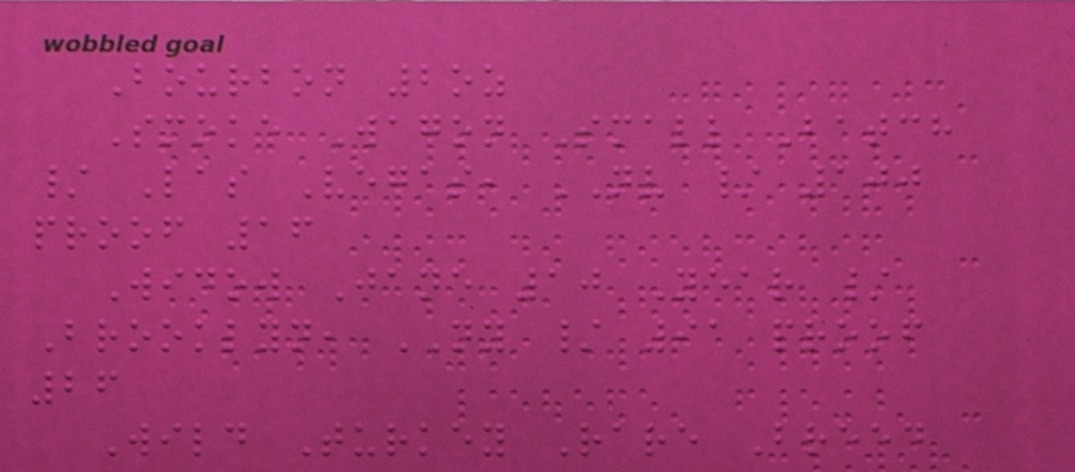Bourbon 2oz
Smoke Wagon Small Batch
/ Las Vegas, NV / 100
proof 16
Widow Jane 10 Year /
Brooklyn, NY / 91 proof
26
Wild Turkey Rare Breed
